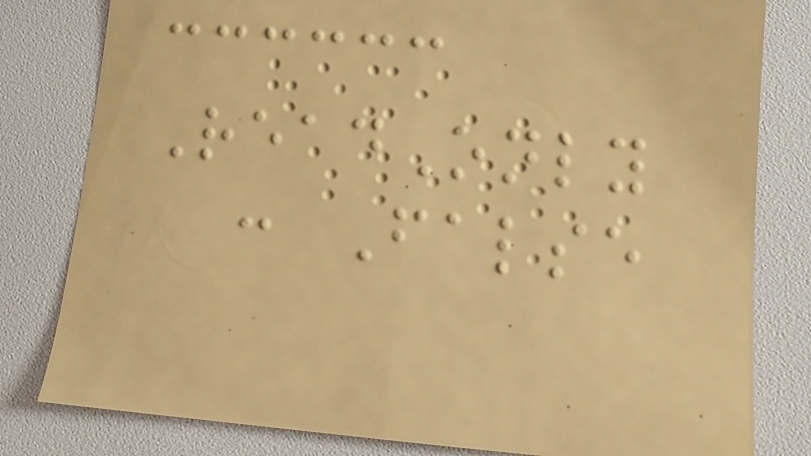ReadOnly
: False
